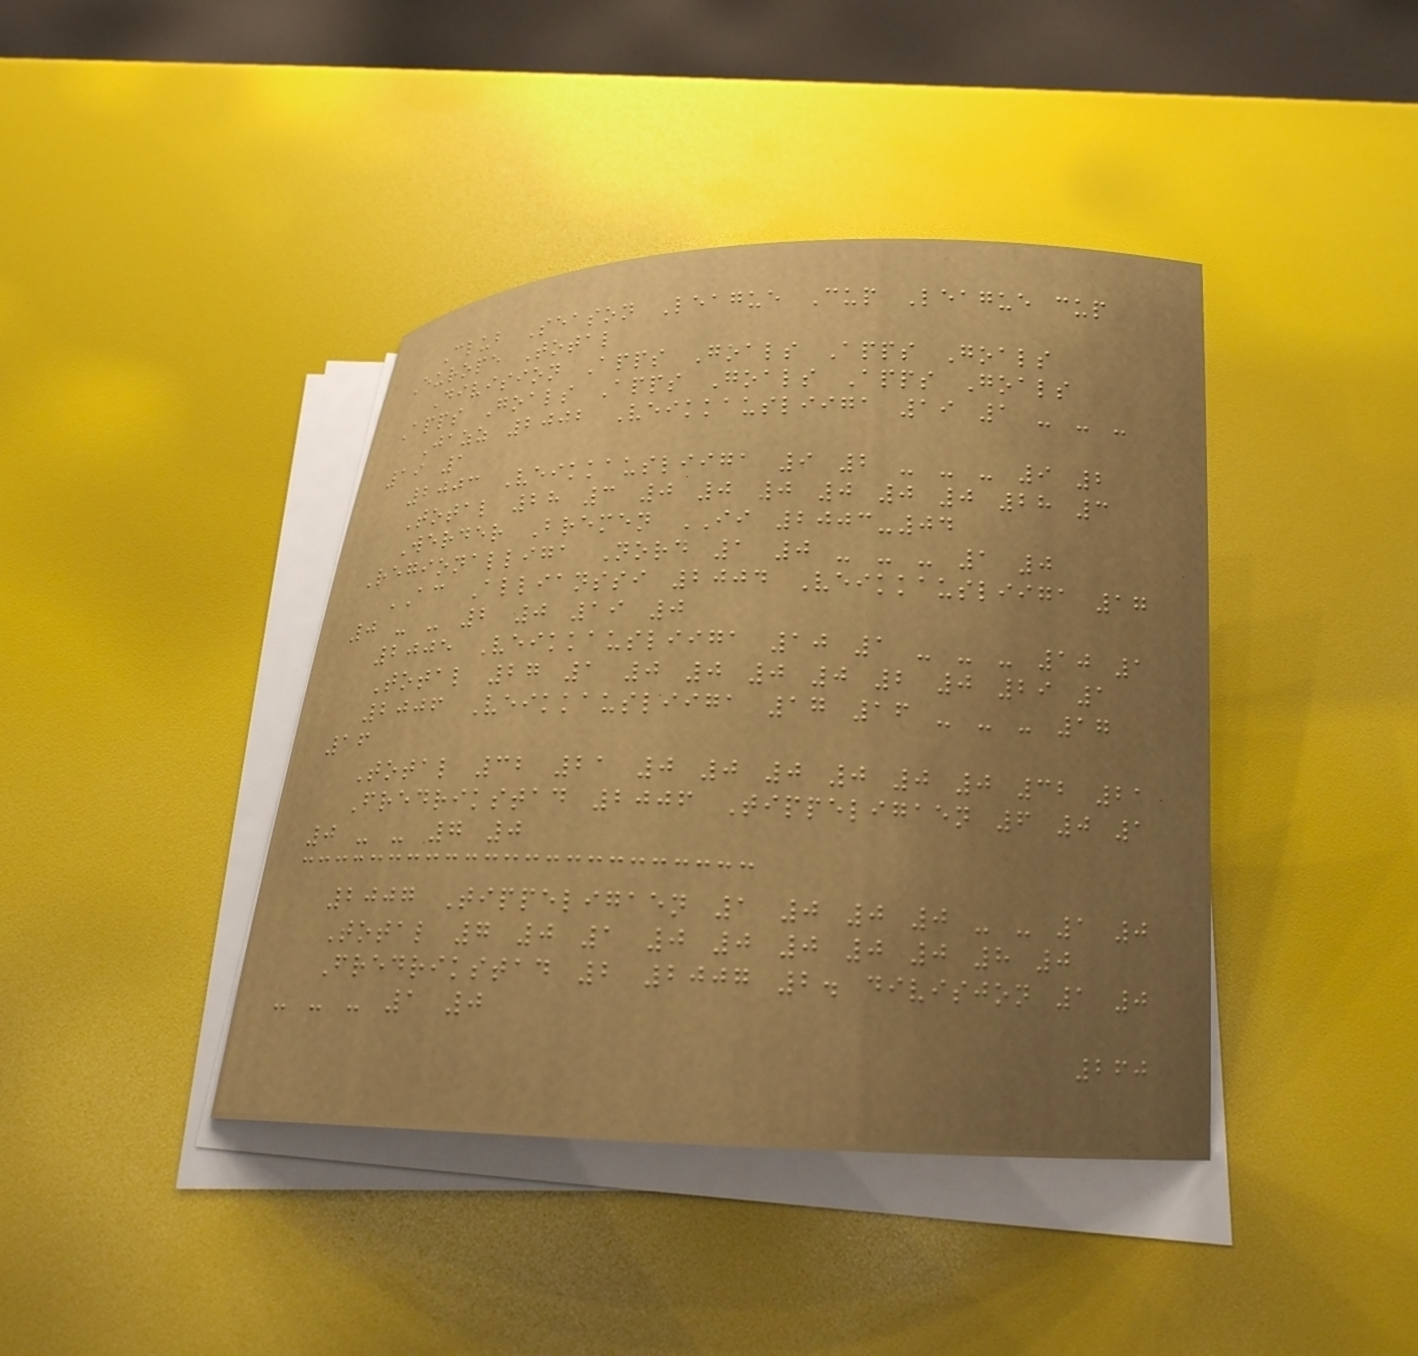Club Season League Cup League cup
Europe Total
Division Apps Goals Apps Goals
Apps Goals Apps Goals Apps Goals
Jazz 2002 Veikkausliiga 19 1 - - -
19 1
2003 Veikkausliiga 9 2 - - - 9 2
Total 28 3 0 0 0 0 0 0 28 3
Werder Bremen II 2003-04
Regionalliga Nord 1 0 - - - 1 0
AC Allianssi 2004 Veikkausliiga 17
0 - - 2 0 19 0
2005 Veikkausliiga 10 1 - - - 10 1
Total 27 1 0 0 0 0 2 0 29 1
2006 Veikkausliiga 17 16 - - - 17
16
Total 32 21 0 0 0 0 0 0 32 21
Fredrikstad 2006 Tippeligaen 6 0 1
0 - - 7 0
2007 Tippeligaen 1 0 0 0 - - 1 0
Total 7 0 1 0 0 0 0 0 8 0
Fredrikstad 2 2007 2. divisjon 1 0
- - - 1 0
260
